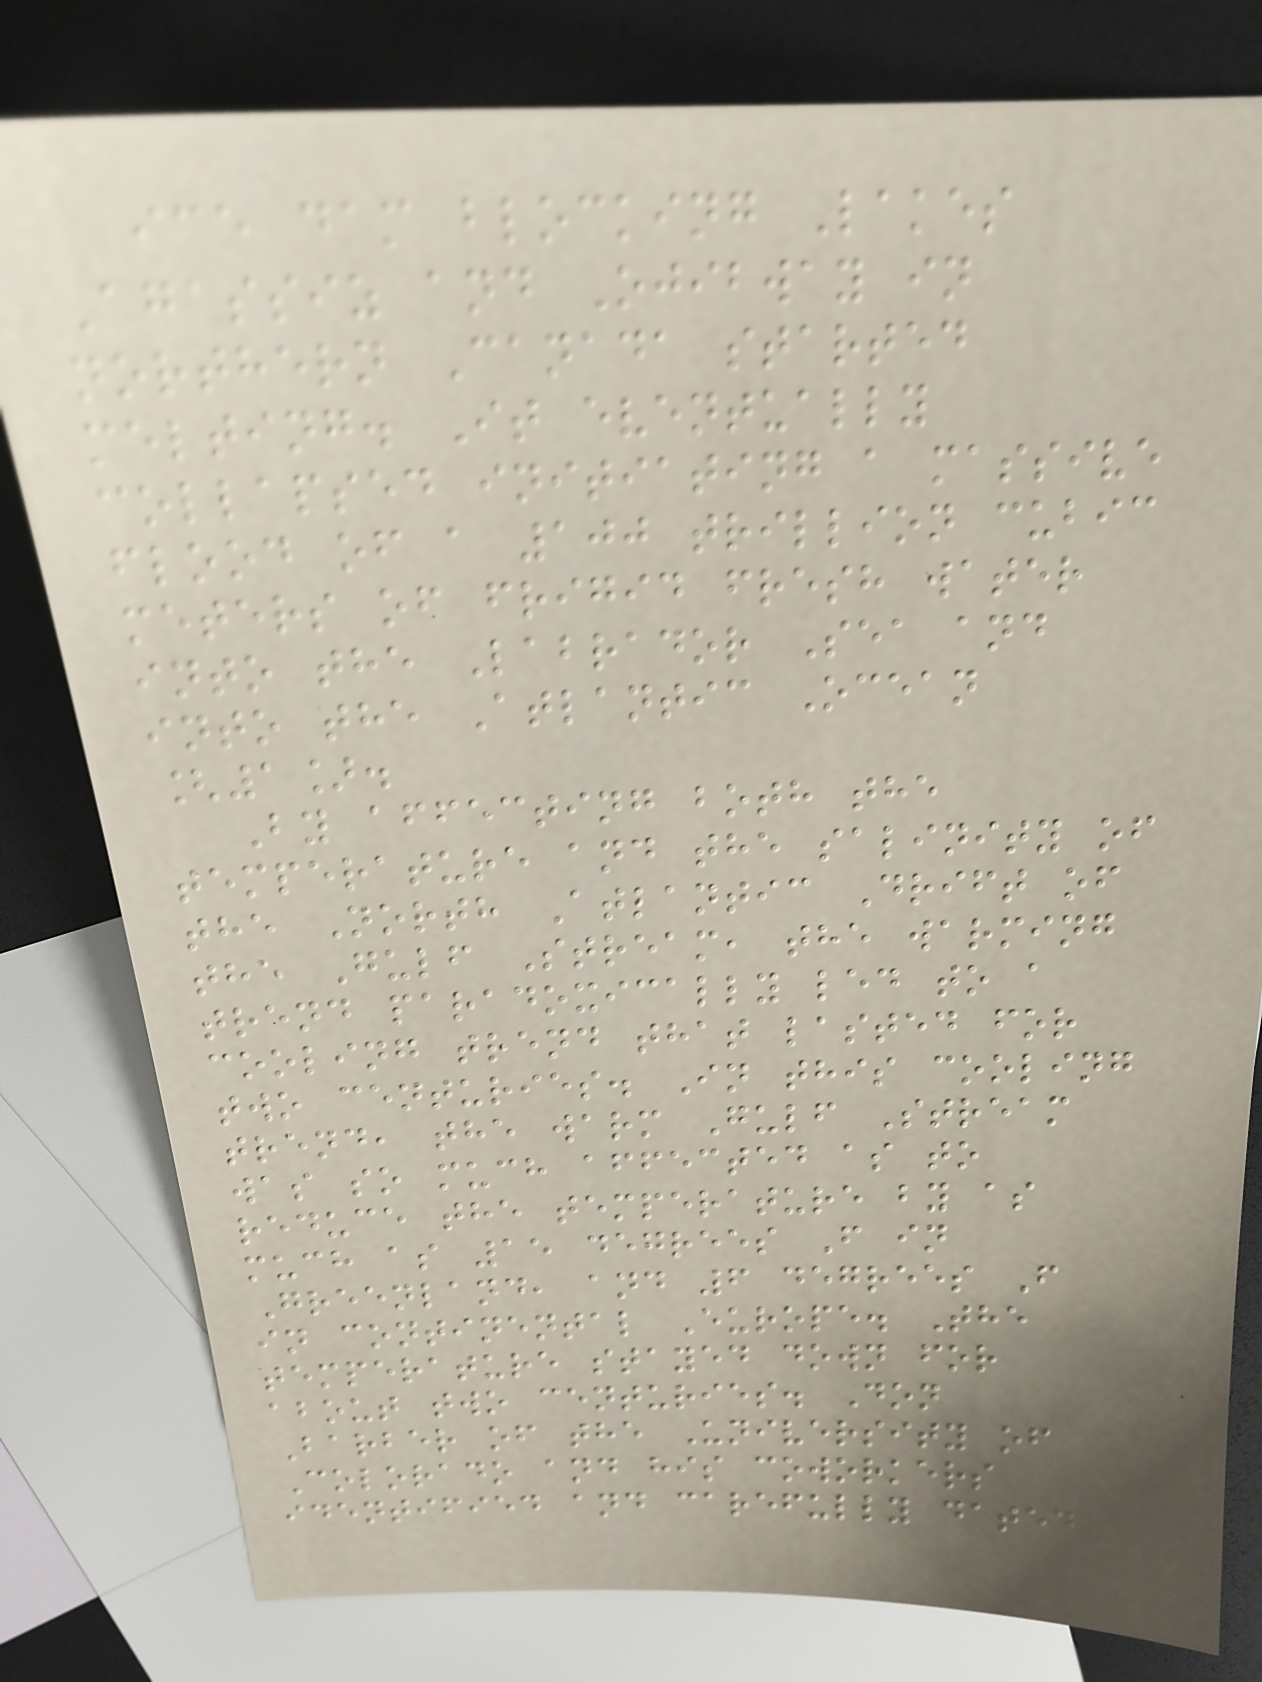ice dam blocking Lakes
Agassiz and Ojibway in
northern Canada started
melting. It eventually
collapsed initiating a massive
flood of a 100 trillion cubic
meters of frigid fresh water
into the Labrador Sea and
into the Atlantic Ocean
[1].
By affecting both the
temperature and the salinity of
the North Atlantic Drift of
the Gulf Stream, the warming
trend paradoxically led to a
cooling trend that lasted for
two centuries. In this cooling
trend, the warm Gulf Stream
was so much affected as to
reduce the temperature by as
much as 15 degrees F in
Greenland, and 6 degrees F
in continental Europe. The
temperature stayed down for
about two centuries. Don
Barber of the University of
Colorado and his coworkers
identified and carefully dated
